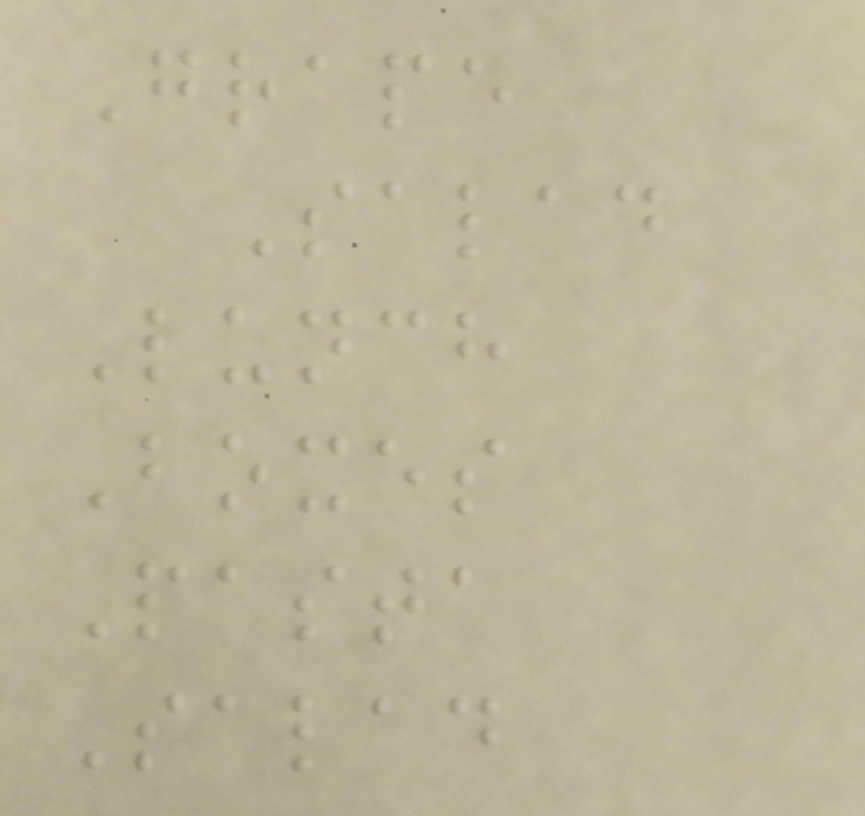Grape
Salad
Lunch
Boxes
Pasta
Salad
